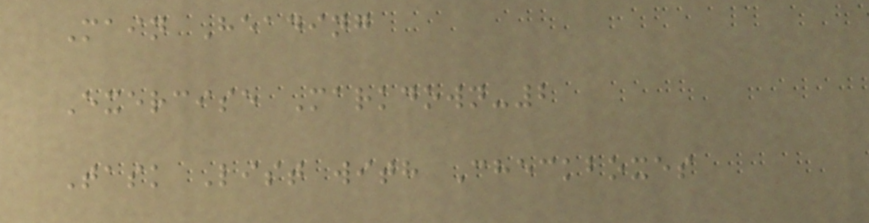Main Heading
Exercise Markdown-2
Task List with Checkboxes
